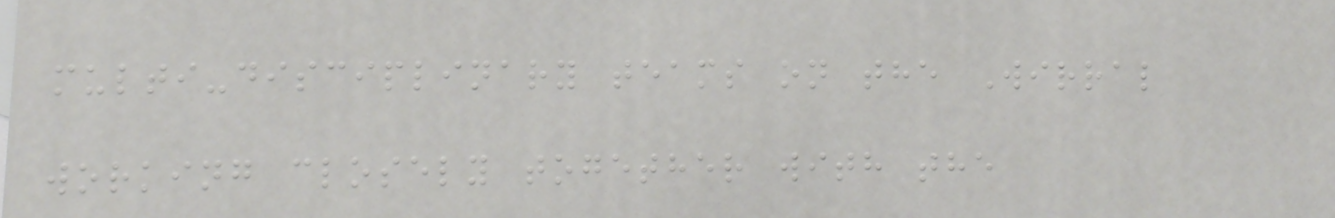multi-disciplinary teams on the Wirral
working closely together with the
